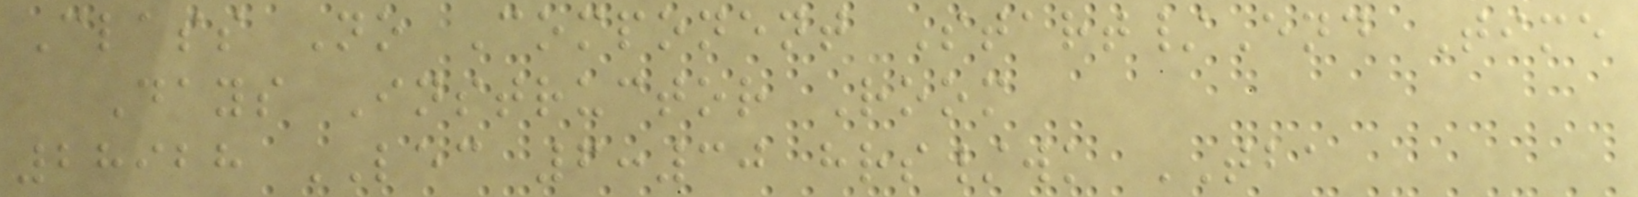Class No Component Start/End Time
Days Instructor Room
28928 LEC 6:30 hrs/wk TBA
